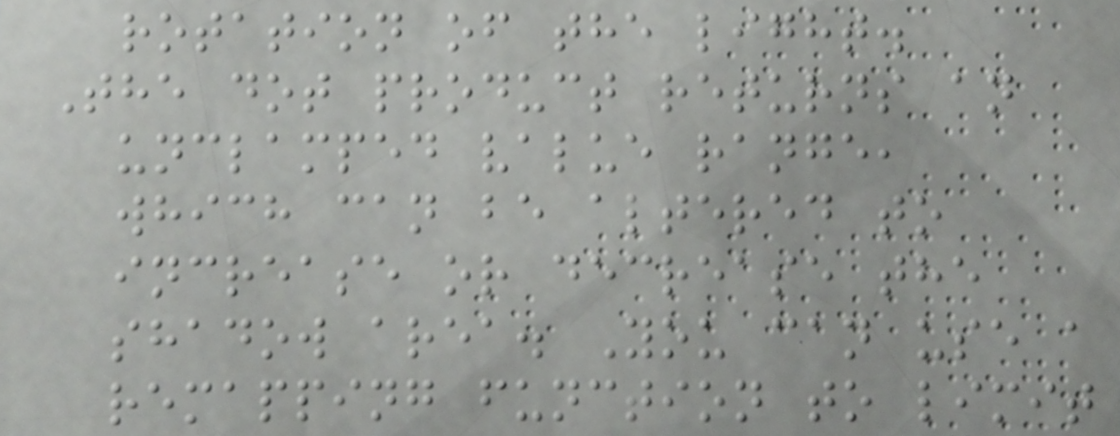rotation of the light.
The dot product returns an
unclamped value range,
which can be altered to
increase or decrease the
shadow area. You can use a
remapping function to limit
